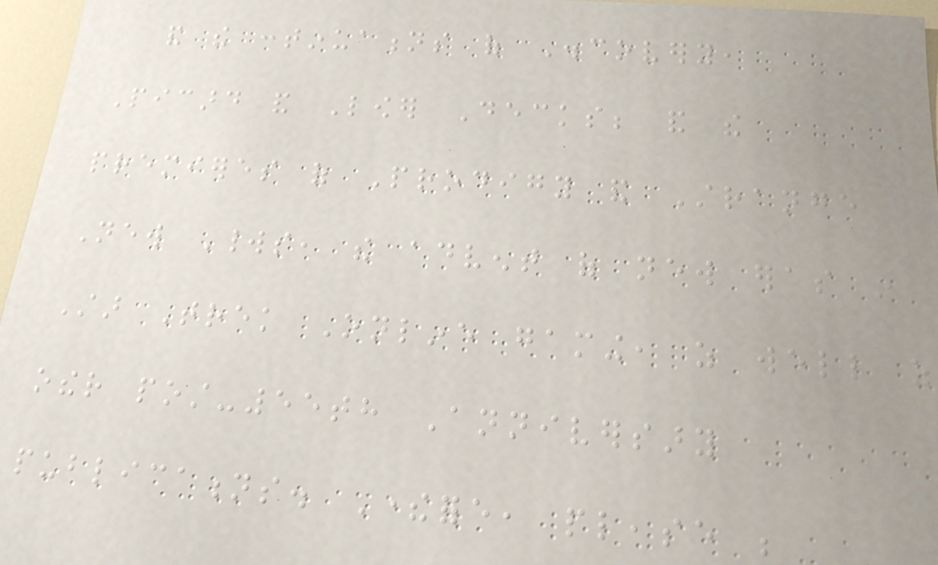and the continuations of Discovery,
Picard and Lower Decks; and the
premieres of Prodigy and Strange
New Worlds, the advent of new eras in
Star Trek Online gaming, as well as
other post-55th Anniversary
publications. Therefore, please be
